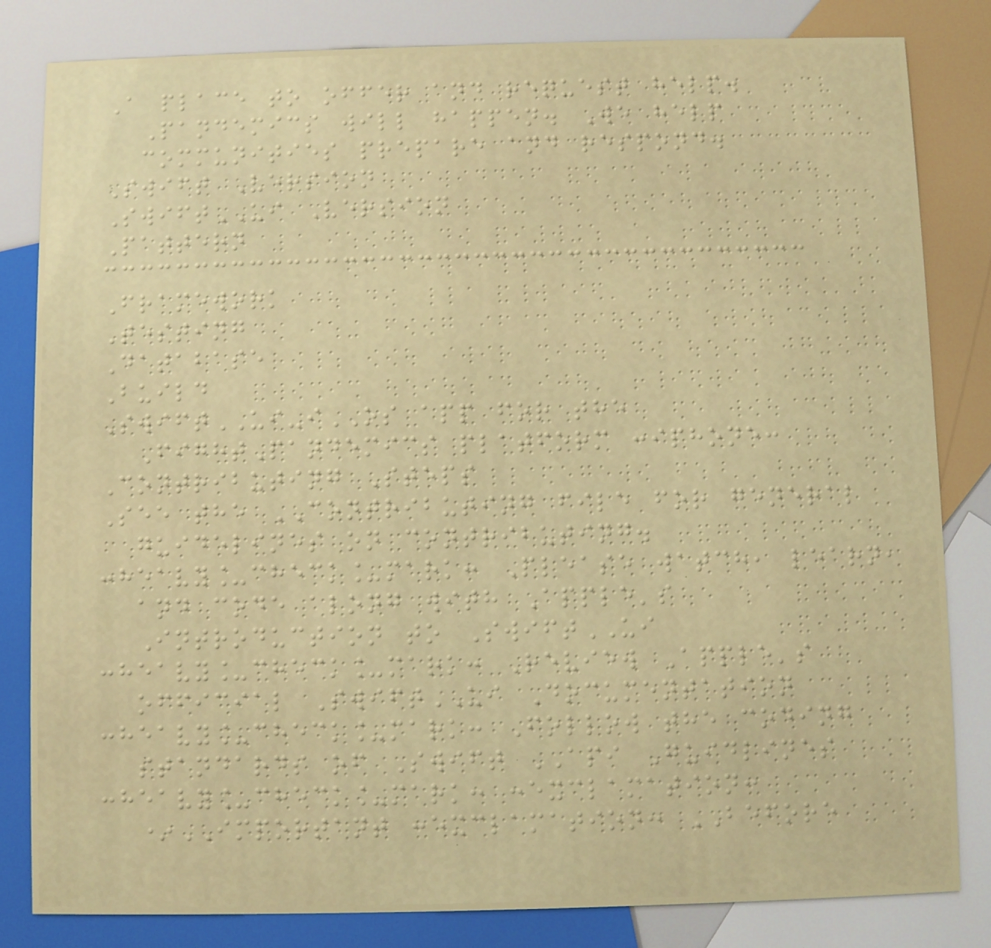A place to offer and request help.
Pandemics will happen. We help
communities prepare and respond.
Swift Version
SwiftUI Version
Pattern
Framework
Testing
Database
Build
SwiftUI-iOS app for the
FightPandemics platform :iphone:
Contributing Steps
See the CONTRIBUTING file for general
guidelines on contributing.
:heavy_check_mark: Please watch, learn,
and code along with Apple's
Introduction to SwiftUI
:heavy_check_mark: Review Apple's
official SwiftUI Documentation
:heavy_check_mark: Follow the coding
standards of Swift API Guidlines
:heavy_check_mark: :exclamation:
*IMPORTANT :exclamation: BEFORE
